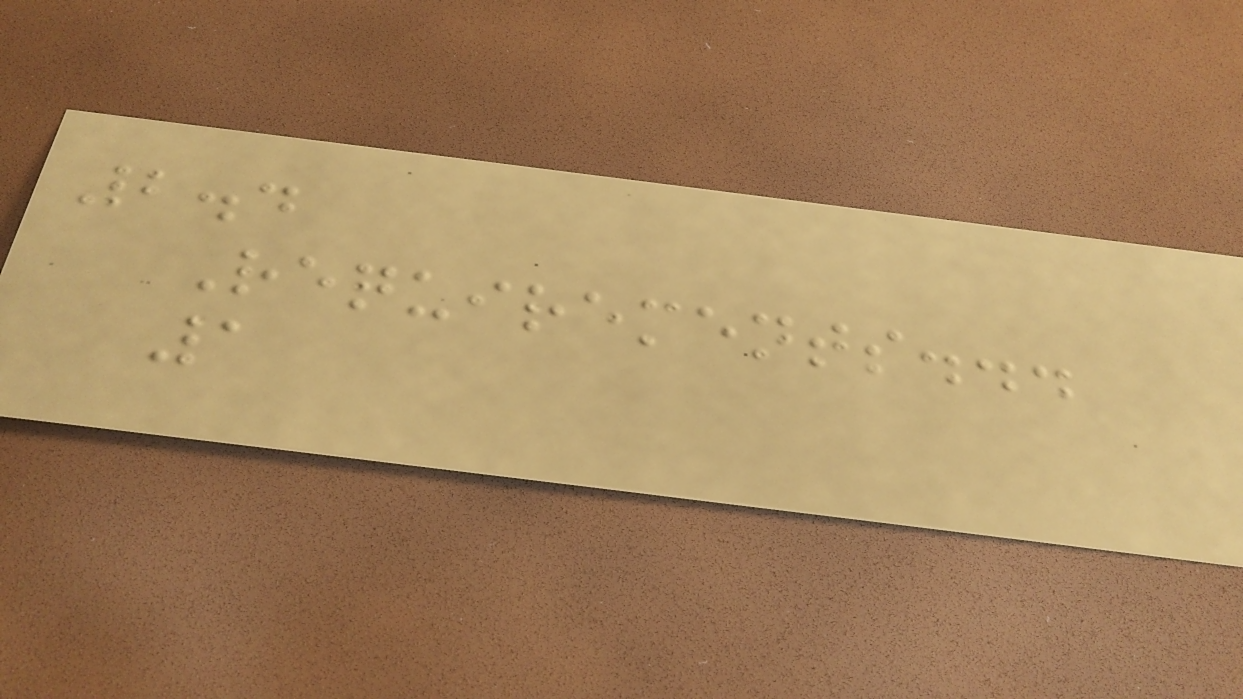2.4
Requirements...
1
